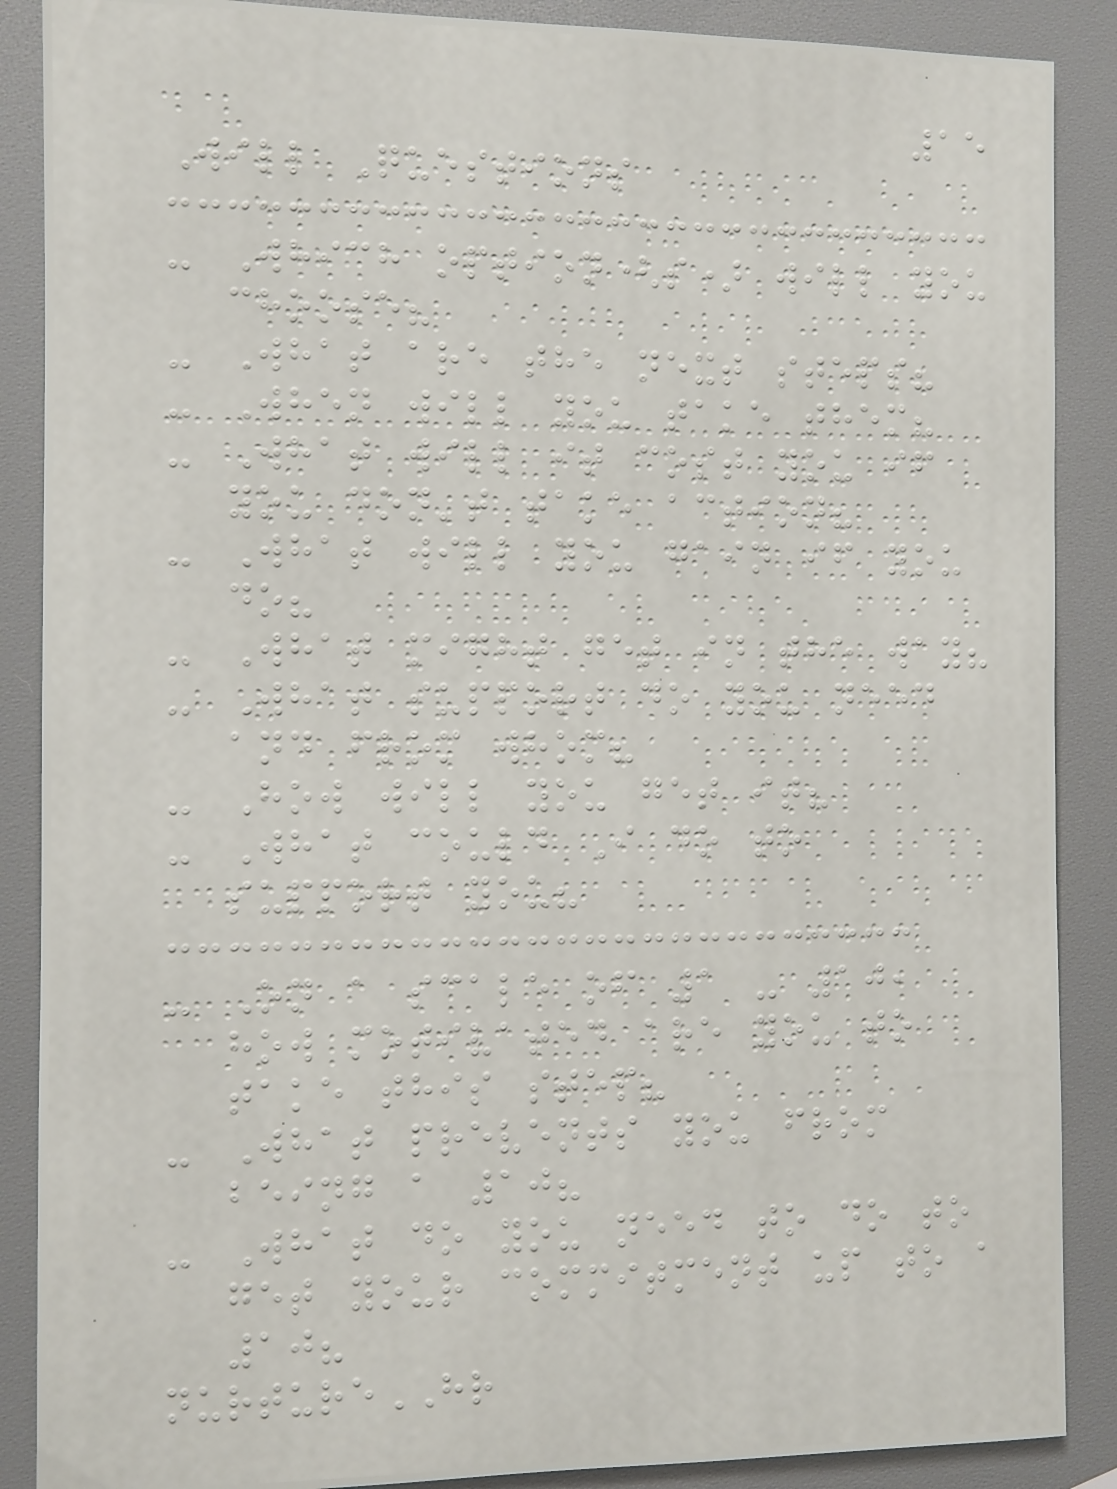15
Will Questions
- Which option(s) will you
choose?
- What are the next steps?
- When will you take them?
- What will it cost you if
you don't take action?
- What will you gain if you
do?
- What might get in the way?
- What support do you need
and from whom?
- How will you get it?
- What could I do to
support you?
- On a scale of 1 - 10,
how motivated are you to
take this step?
- What prevents you from
being a 10?
- What do you need to do to
get your commitment up to a
10?
nurtureHR
